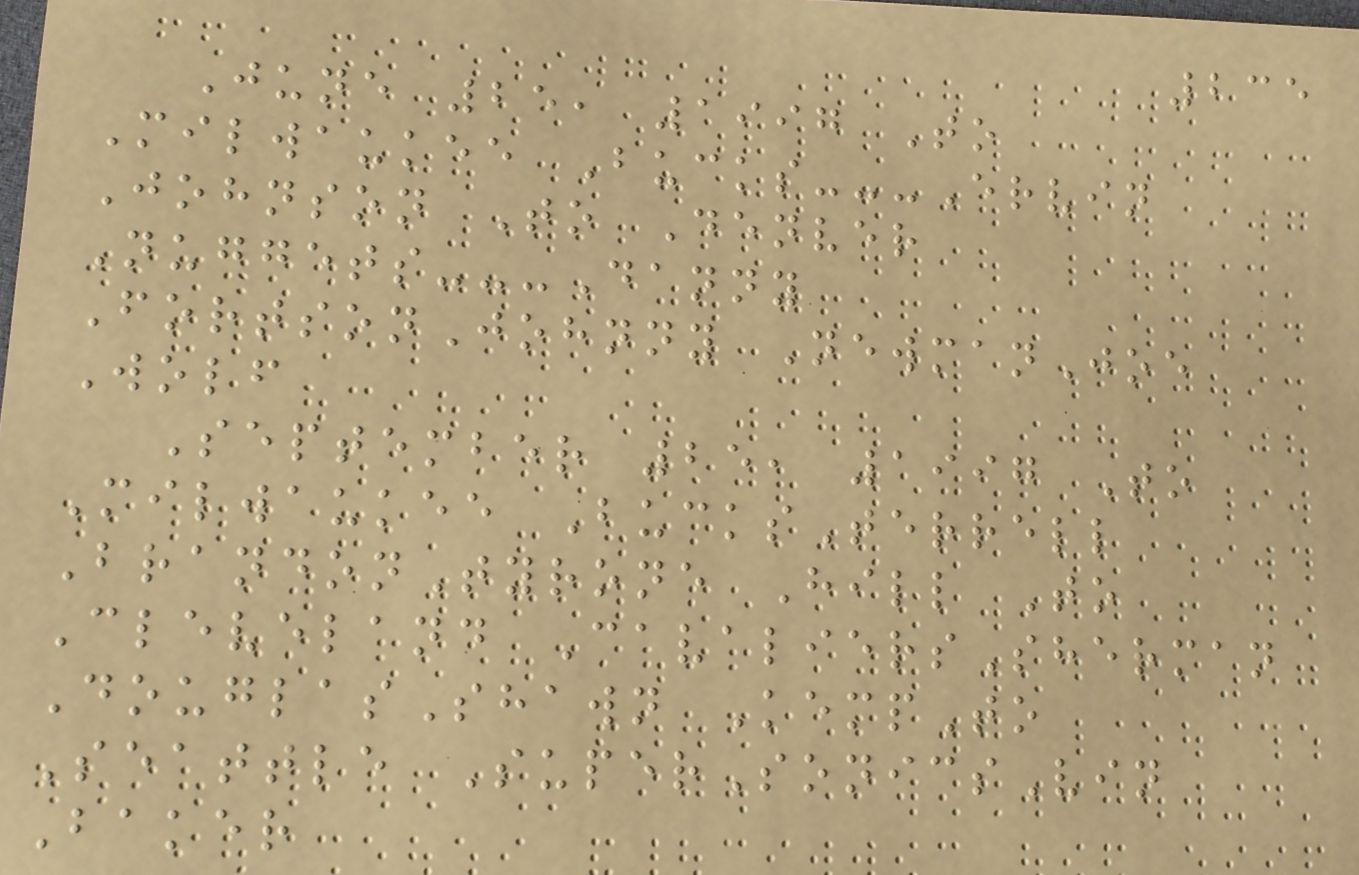235
June 25, 1997 To
Milwaukee Bucks---Ervin
Johnson To Denver
Nuggets---Danny
FortsonJohnny NewmanJoe
Wolf
September 25, 1997 To
Milwaukee BucksTerrell
BrandonTyrone Hill To
Cleveland CavaliersSherman
DouglasShawn KempTo
Seattle SuperSonicsVin
Baker
